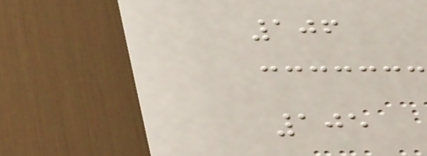106
105
